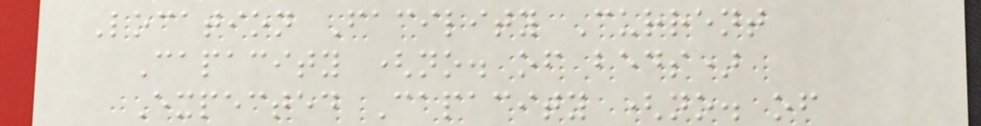Location Facility Current
Capacity (no. of beds)
Expected Capacity (no. of
